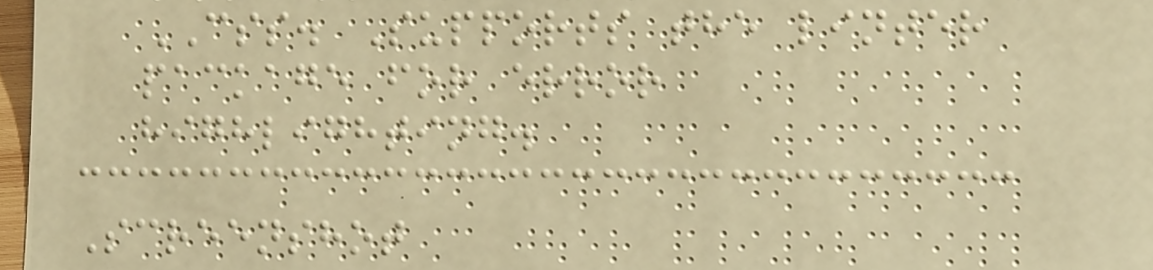CSS. Supports the linter
package for error
highlighting.
Screenshot
